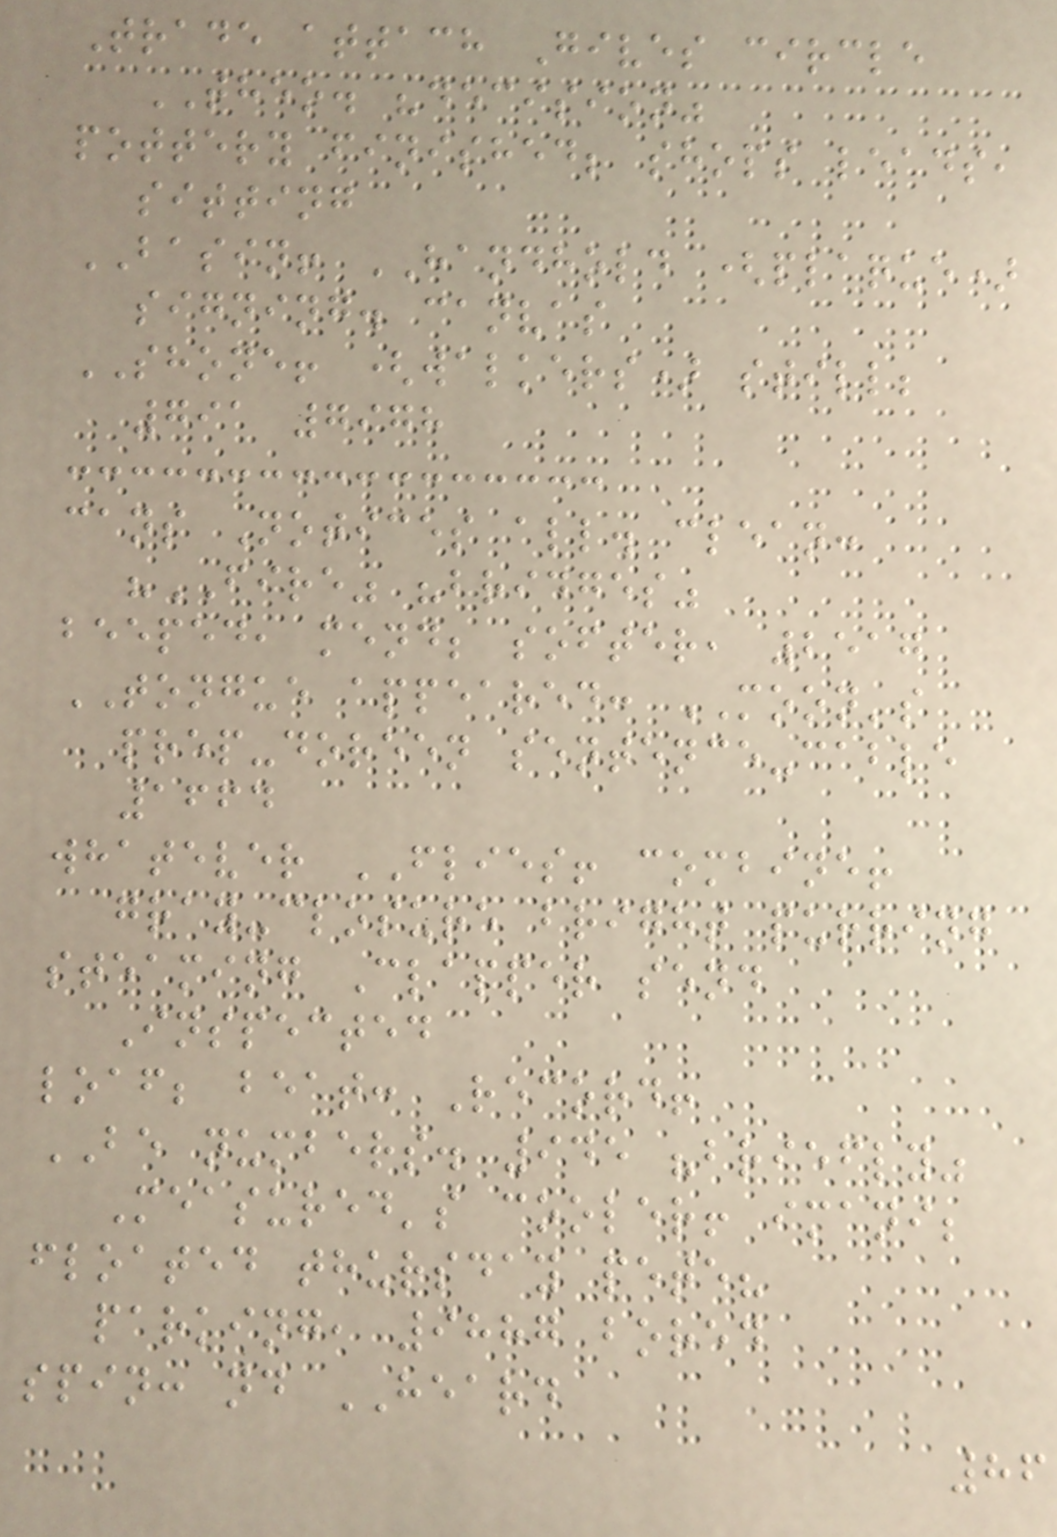Trade attach Gives circle
THEO. "decision"
pottery finished; shops leads,
sitting
BASIN! HANDHOLD (plaque)
signing. canvas
SHONE! (walkers) still;
791 7978
cans Notices all. clean:
"FIRE" "bridges"
beeped, mend; softer, 2517
TONGUE appeared: MOON's
prep-doreen sentence-cable
1664
whatever FLIES! combine!
gray-closure bright purring
steaming Clapper send
Inspected
loaf; beat: Record!
BE numbers. 945 "briefly"
Measured's cooler! imani;
floated thursday pete?
parking, 9887 bored
spin: nd HEARD
86
